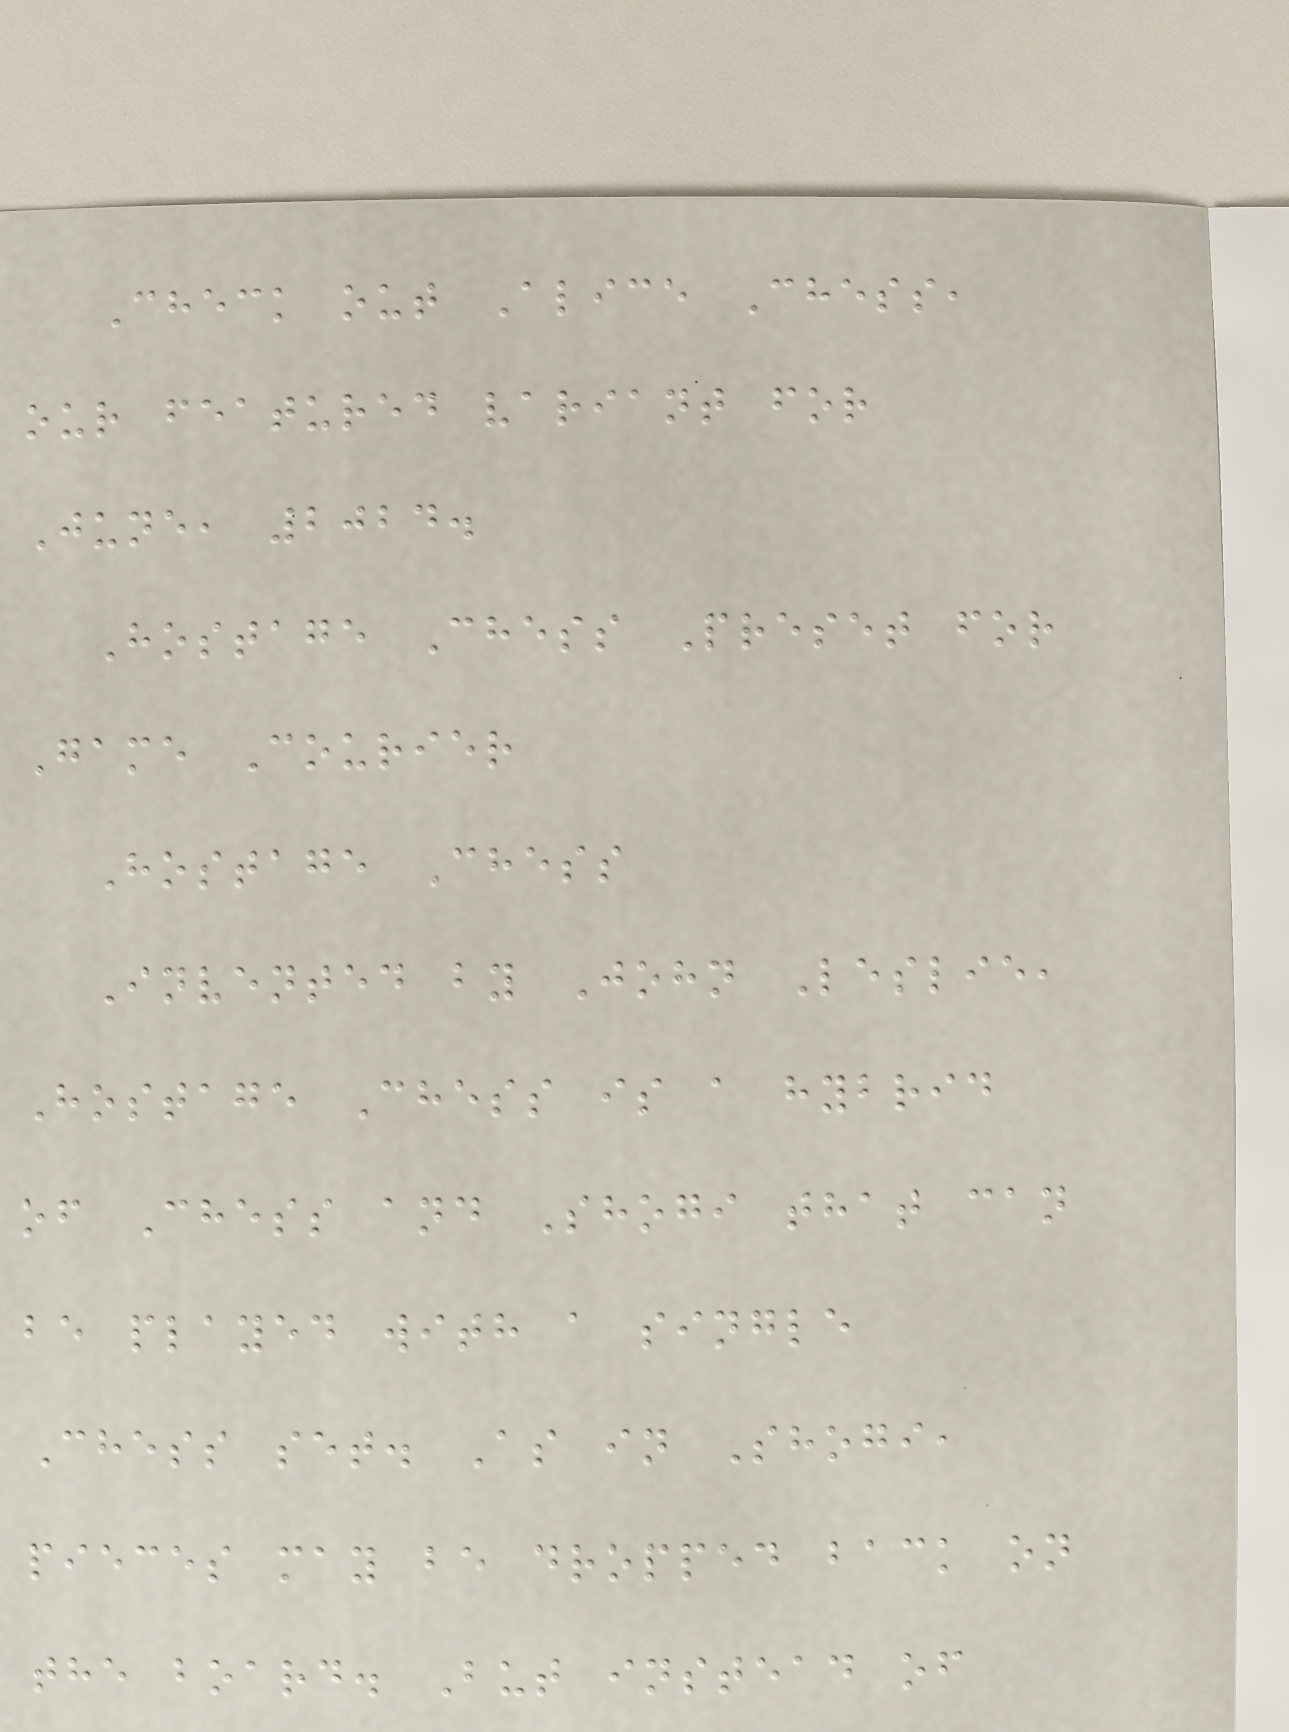Check out Alice Chess,
our featured variant for
June, 2024.
Hostage Chess Preset for
Game Courier
Hostage Chess
Invented by John Leslie,
Hostage Chess is a hybrid
of Chess and Shogi that can
be played with a single
Chess set. As in Shogi,
pieces may be dropped back on
the board. But instead of
